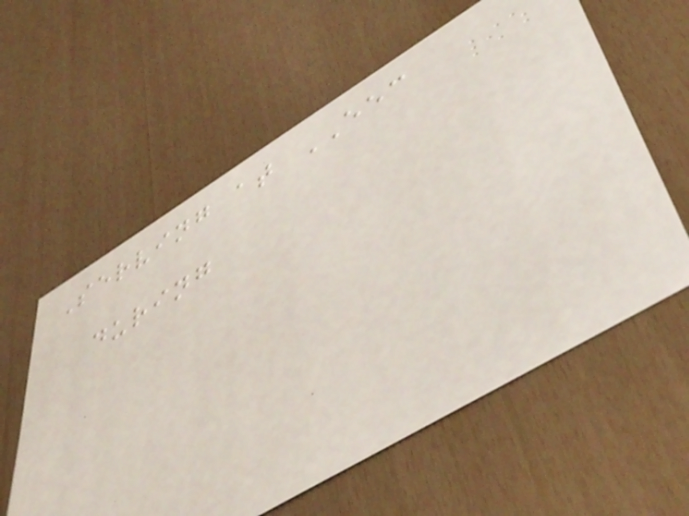Serving at EEC
during
